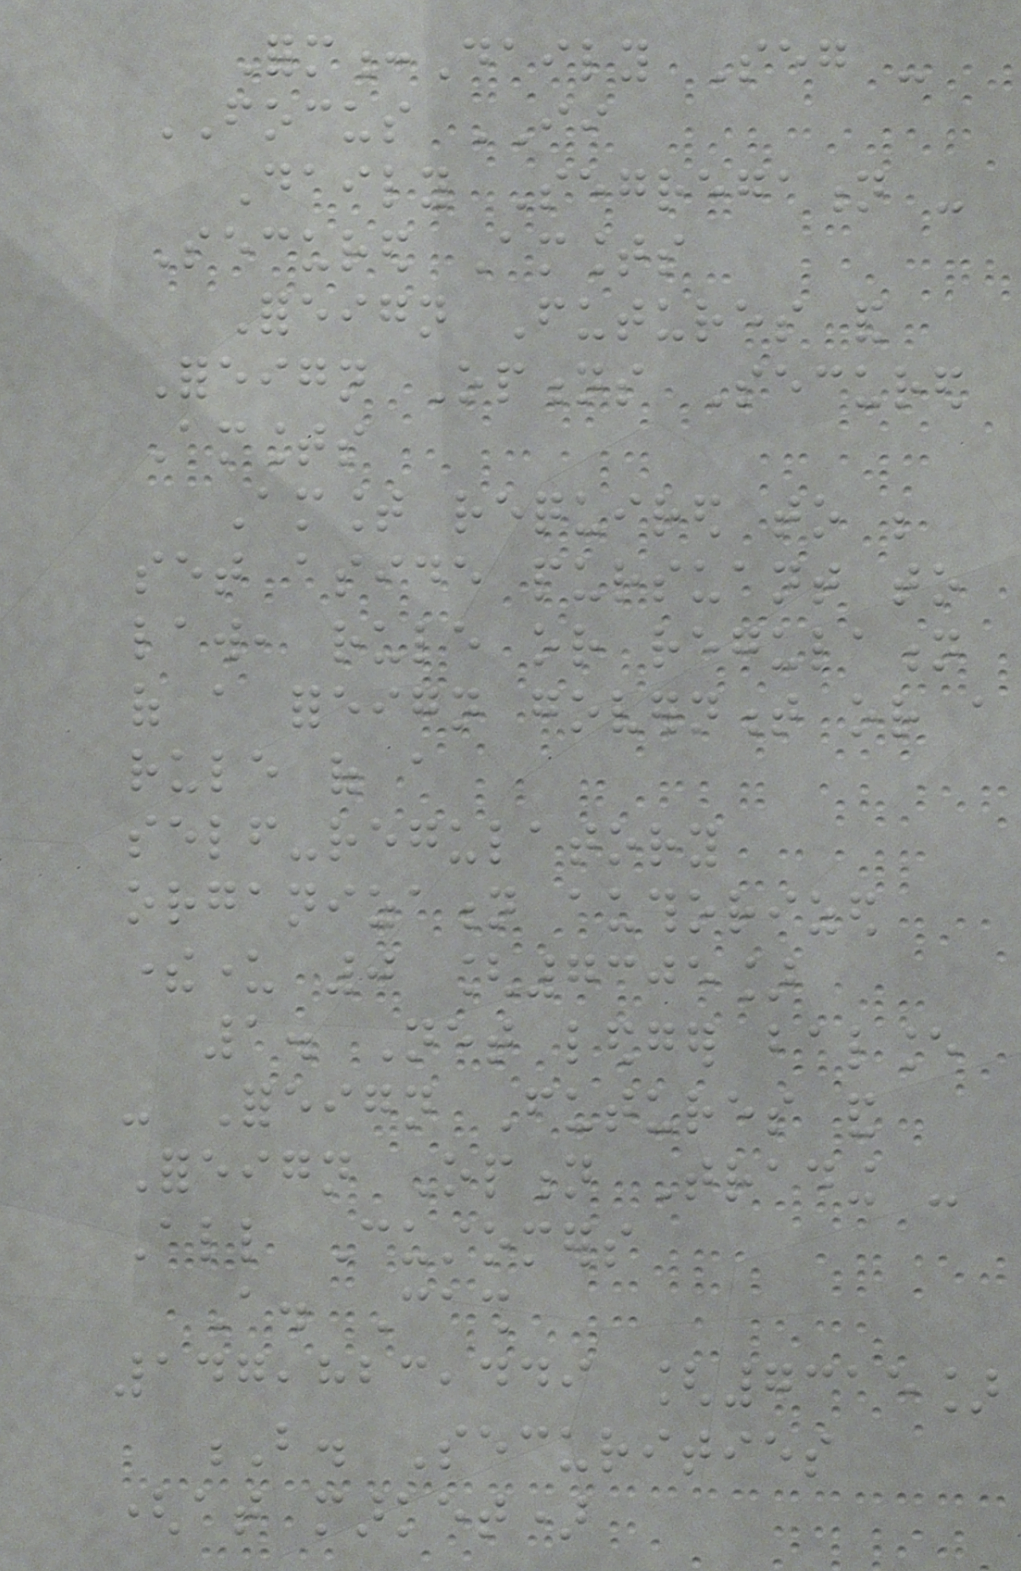Form:Daily Seg -
FOCUS II
Daily Segregation -
Secured Amounts
Foreign Futures and
Foreign Options Secured
Amounts
Amount required to be
set aside pursuant to
law, rule or regulation
of a foreign government or a
rule of a
self-regulatory
organization authorized
thereunder 0 [7305]
1. Net ledger balance
- Foreign Futures and
Foreign Option Trading -
All Customers
A. Cash
147,823,449 [7315]
B. Securities
(at market)
